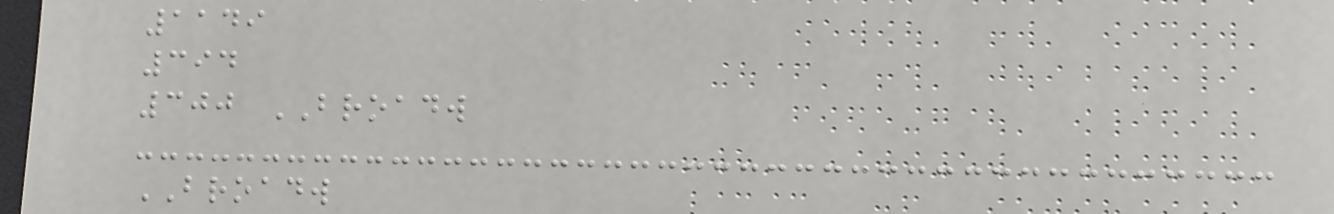1149
394
300 BROADW
BROADW
